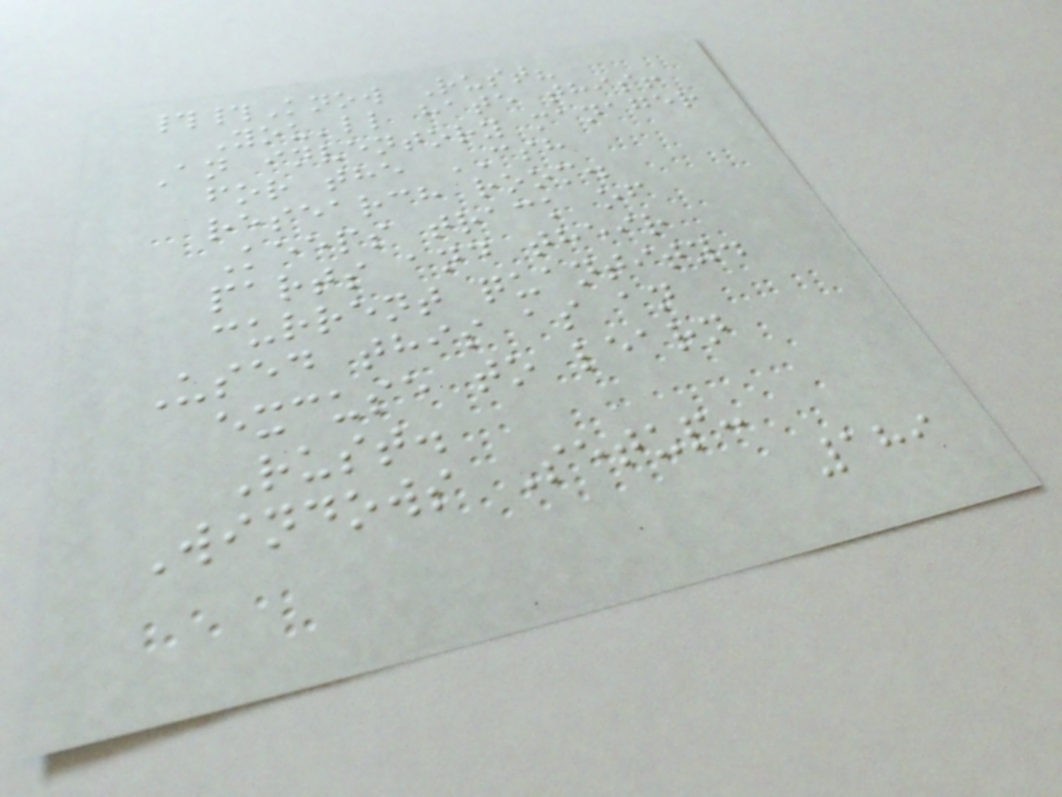##Know Rust?
You'll hate this!
An inventory manager
for the CSH
research room.
Keeps track of
parts and their
current quantity.
Used this as an
excuse to learn
Rust.
Windows Setup:
189
